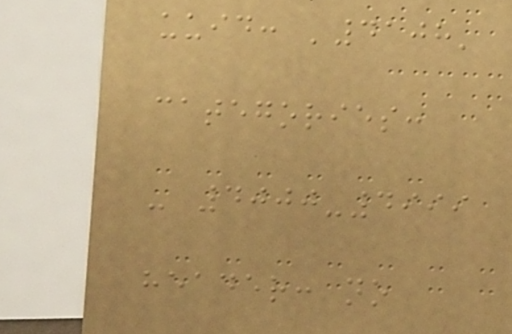uuid: '4108'
categories:
- 4000-4999
header: no
